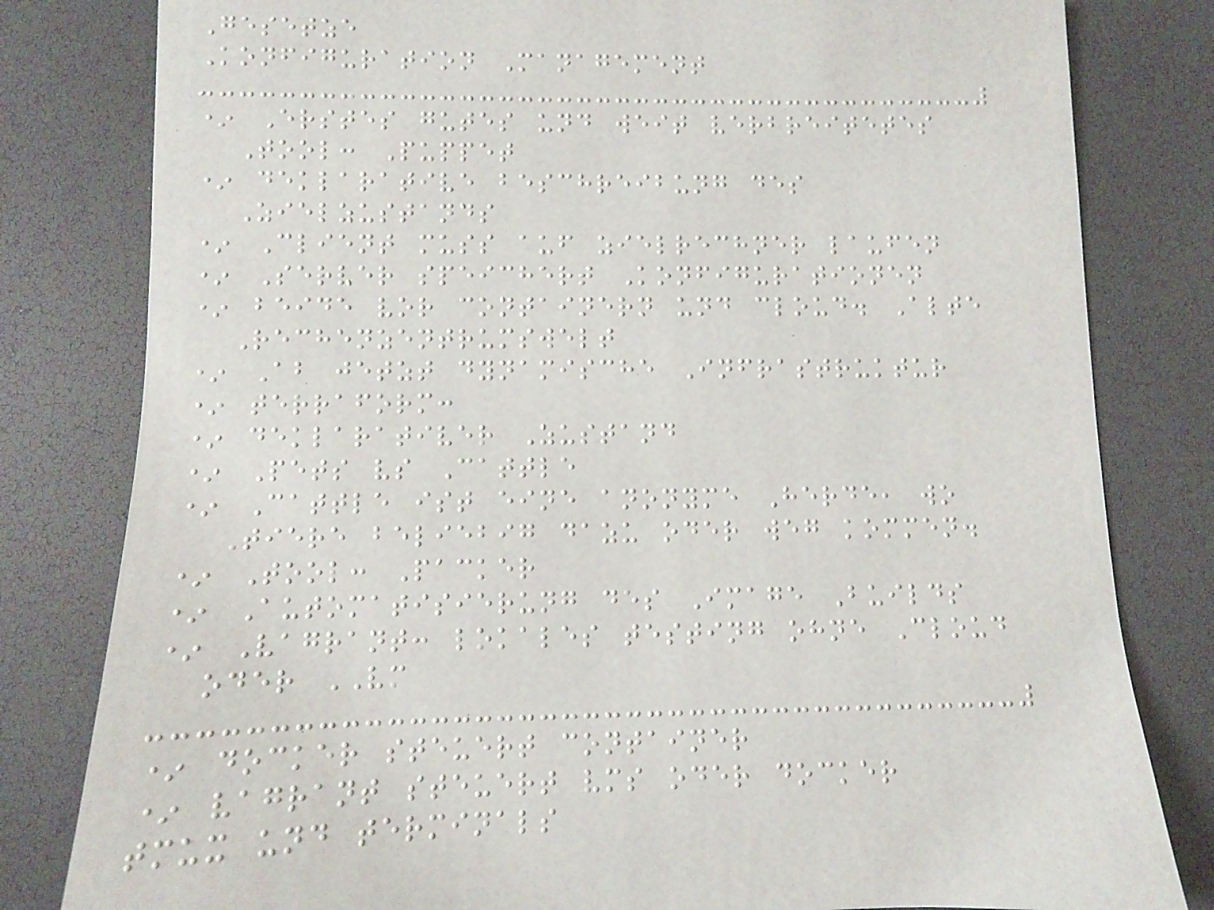Gesetze
Konfiguration Management
* Erstes gutes und weit verbreitetes
Tool: Puppet
* deklarative beschreibung des
Zielzustands
* Client muss auf zielrechner laufen
* Server speichert Konfigurationen
* beide vor containern und cloud. Alte
Rechenzentrumswelt
* Ab jetzt dynamische Infrastruktur
* terraform:
* deklarativer Zustand
* Pets vs Cattle
* Cattle ist eine anonyme Herde, wo
Tiere beliebig dazu oder weg kommen.
* Tool: Packer
* Automatisierung des Image Builds
* Vagrant: lokales testing ohne Cloud
oder VM
* docker steuert container
* vagrant steuert vms oder docker
tmux und terminals
